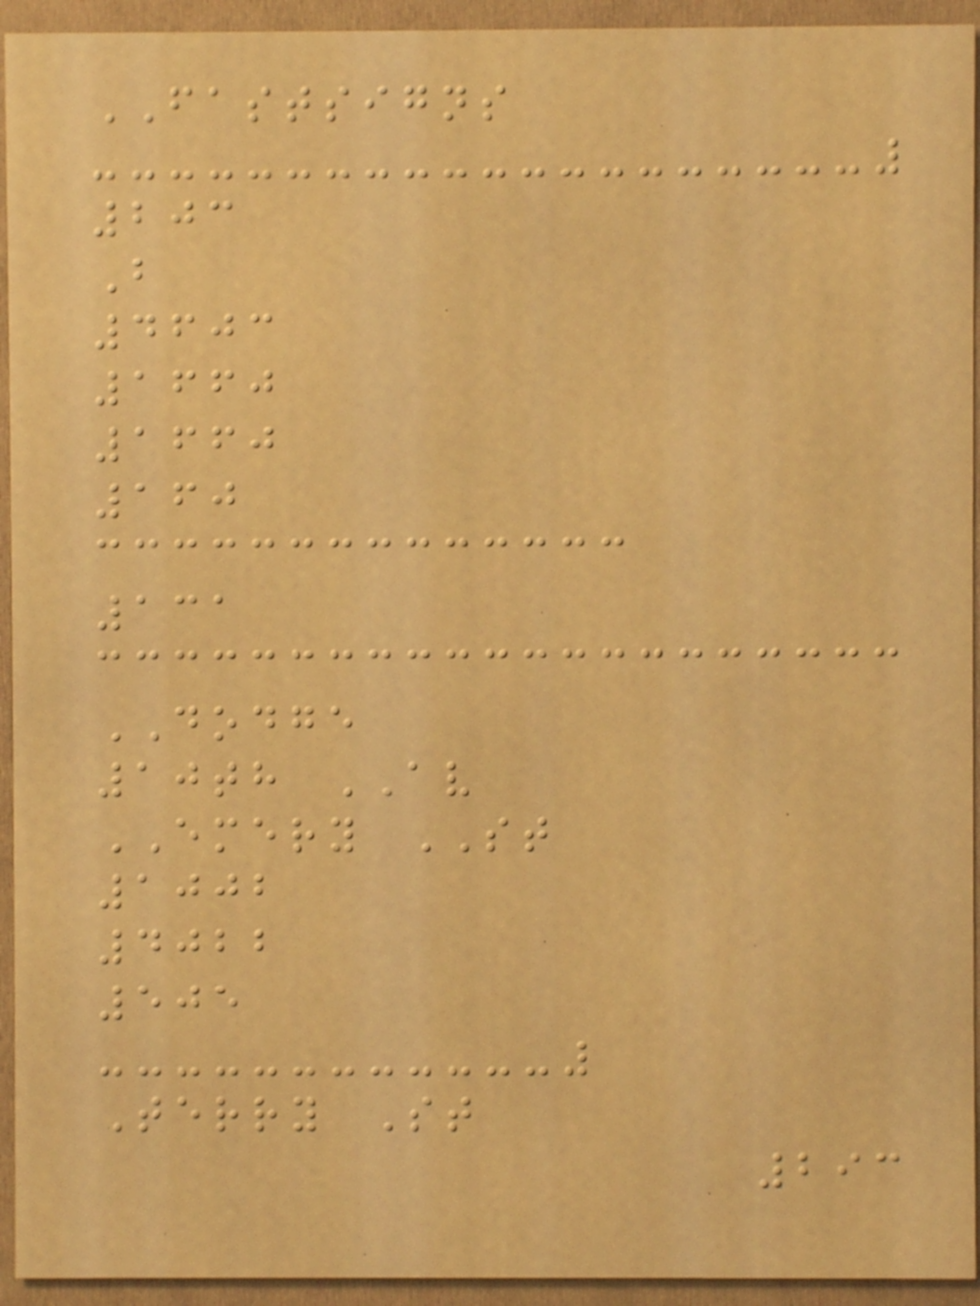FASTSIGNS
203
B
4603
1660
1660
160
131
DODGE
10th AV
EMERY ST
1002
4022
505
Terry St
293
